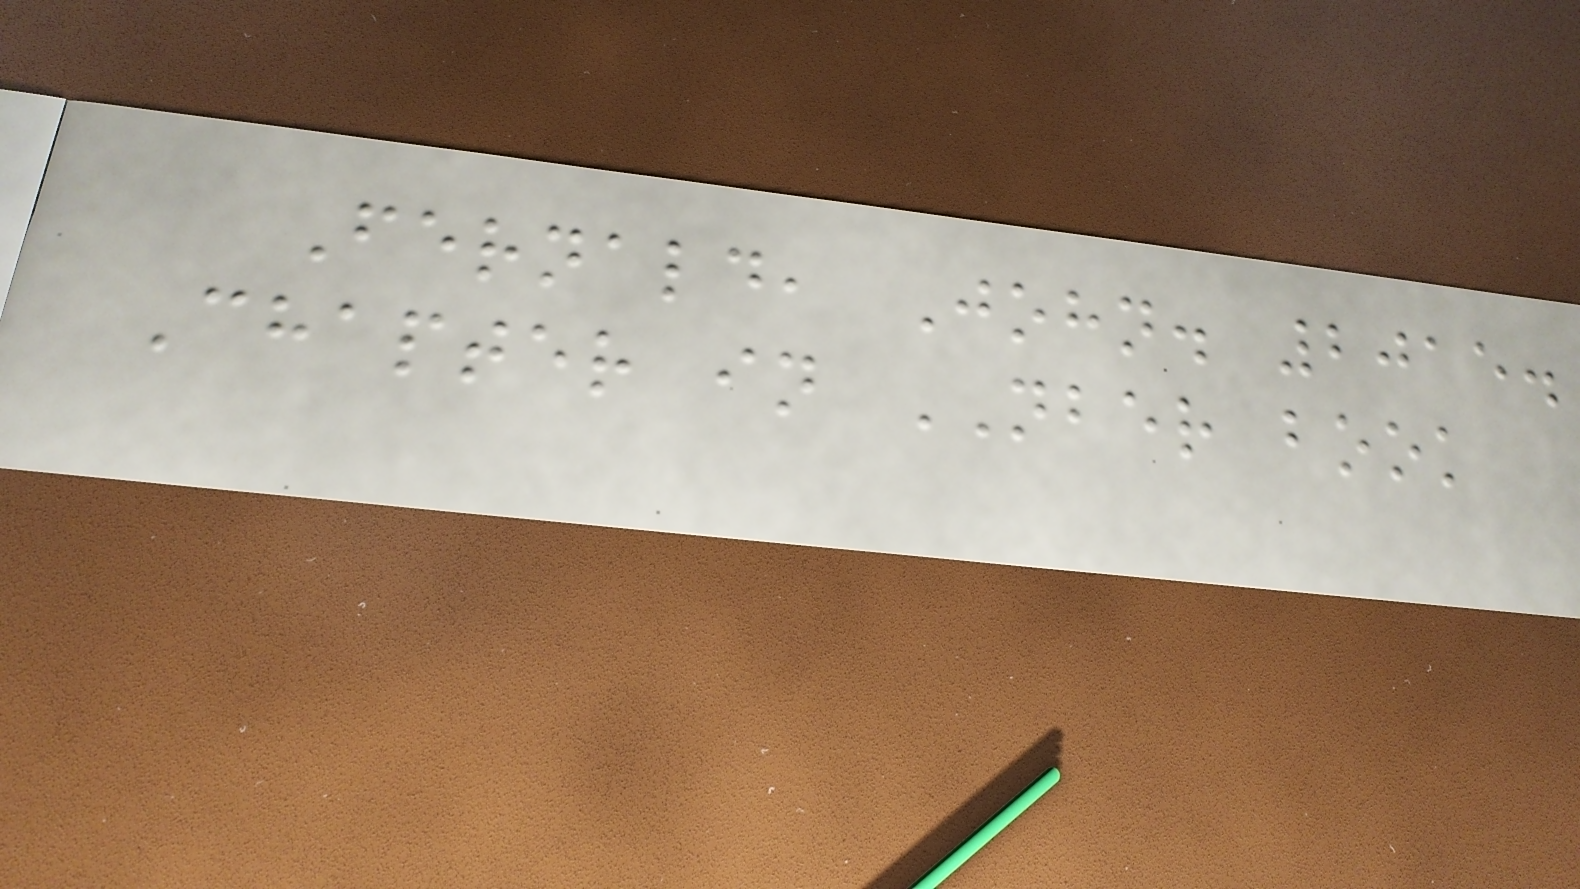Fernald, John. 2015.
Chapter in NBER book
